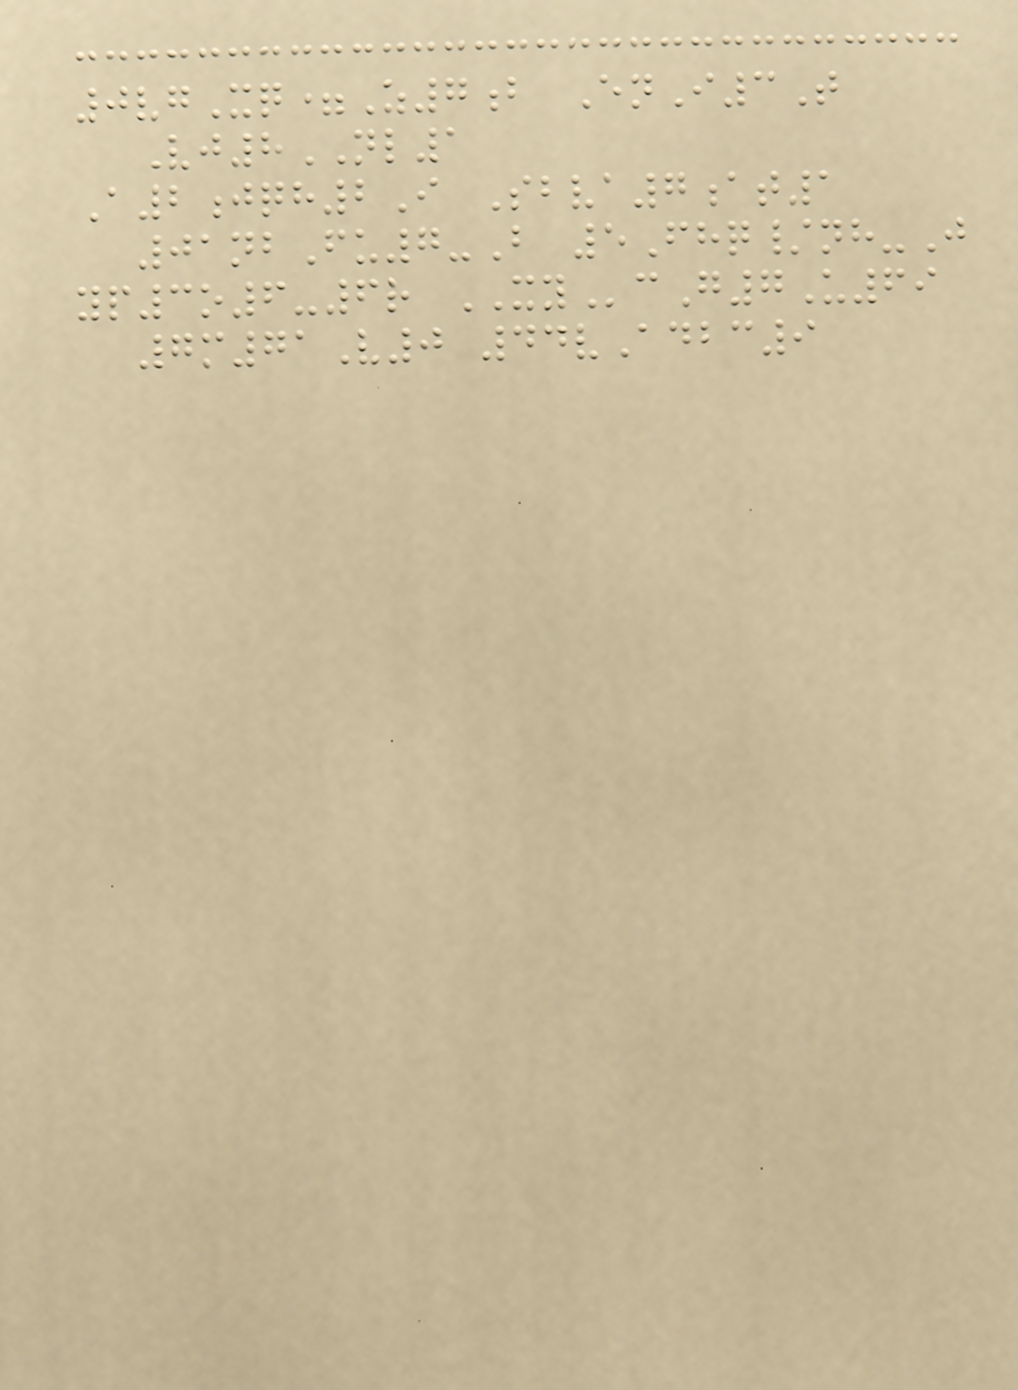0vgXq=Z7b EnI3T
Vj8NL1
A2jqh2I Sbva7at1
01nbFu7-B 5Fhq/nh-J
yp3o6-6r XYcG7U69
7m71V0 44vAdbc9
